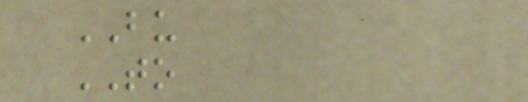BU
TO
